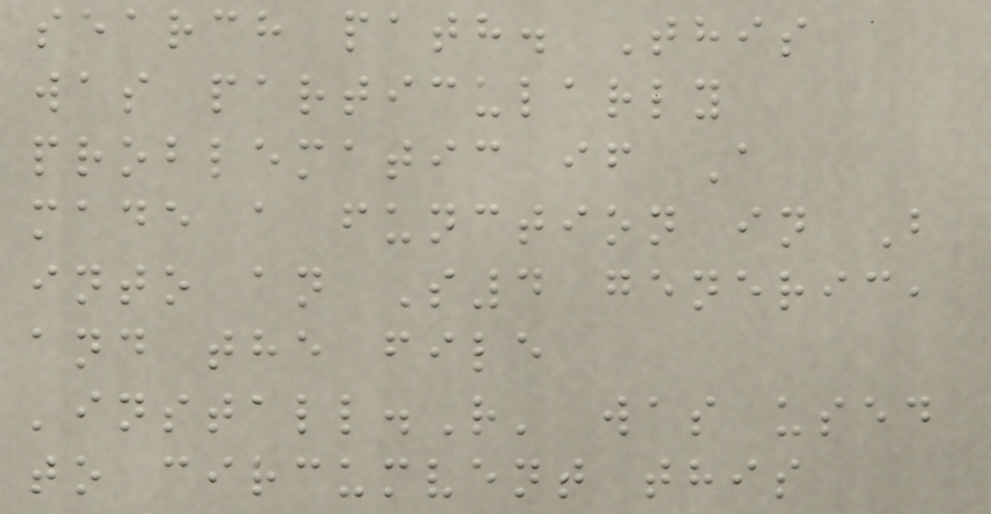search path. This
was particularly
problematic if A
made a function in B
into an S4 generic,
and the file
'install.R' was used
to circumvent this
